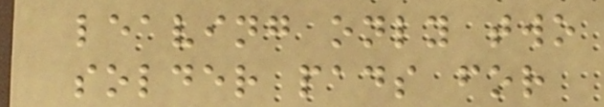leaving only two
solder pads for
